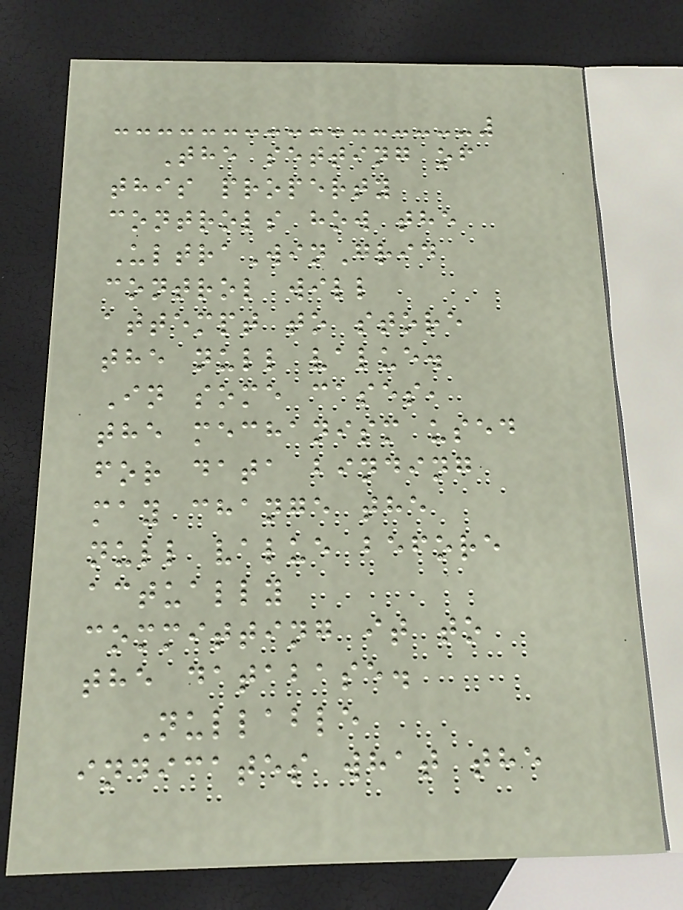The setting of
this property
controls how the
UltraWinGrid
control will
attempt to store
the null value.
In some cases,
the mechanism used
for data binding
may change the
null value before
actually
committing it to
the database.
Nullable
indicates what the
